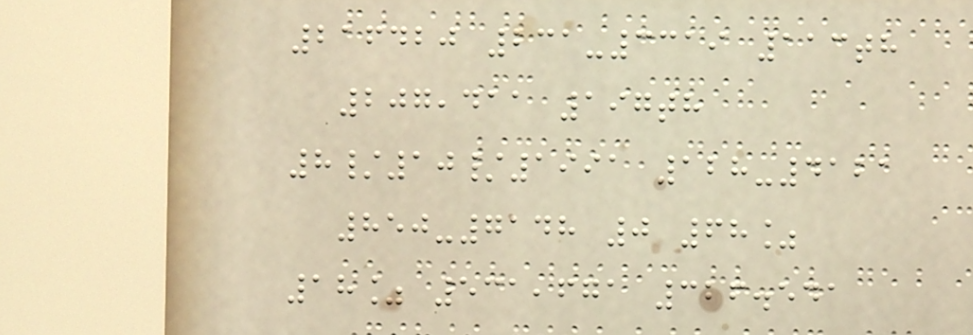216420 231-3319 113th
207,411 197th
8/10/1991 128-4121
850-7148 0 68%
18% 531,671 326.541
